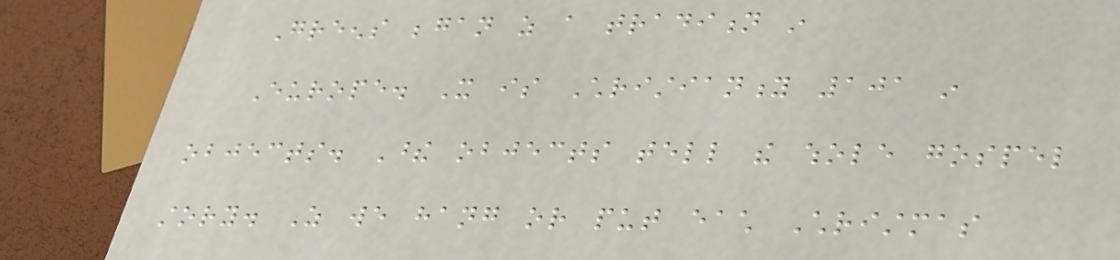Greens began as a tradition in
Europe. It is Christianity 101 in
objects. These objects tell the whole gospel
story. As we hang or put each Christmas
